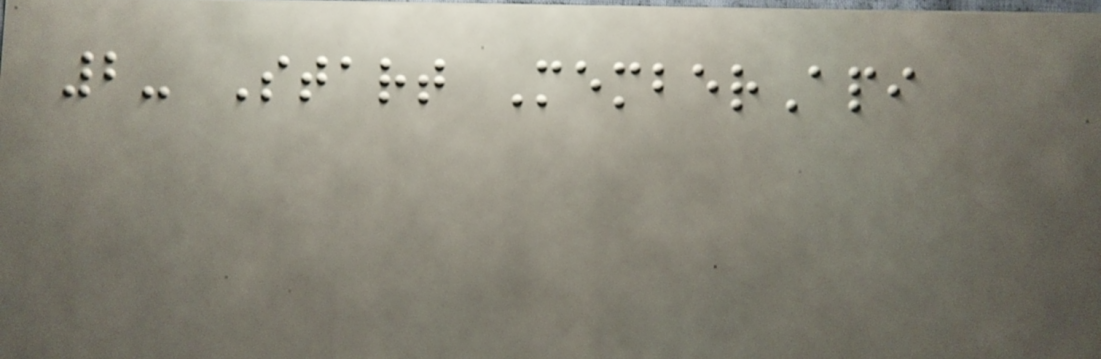2- Start MemberApi
